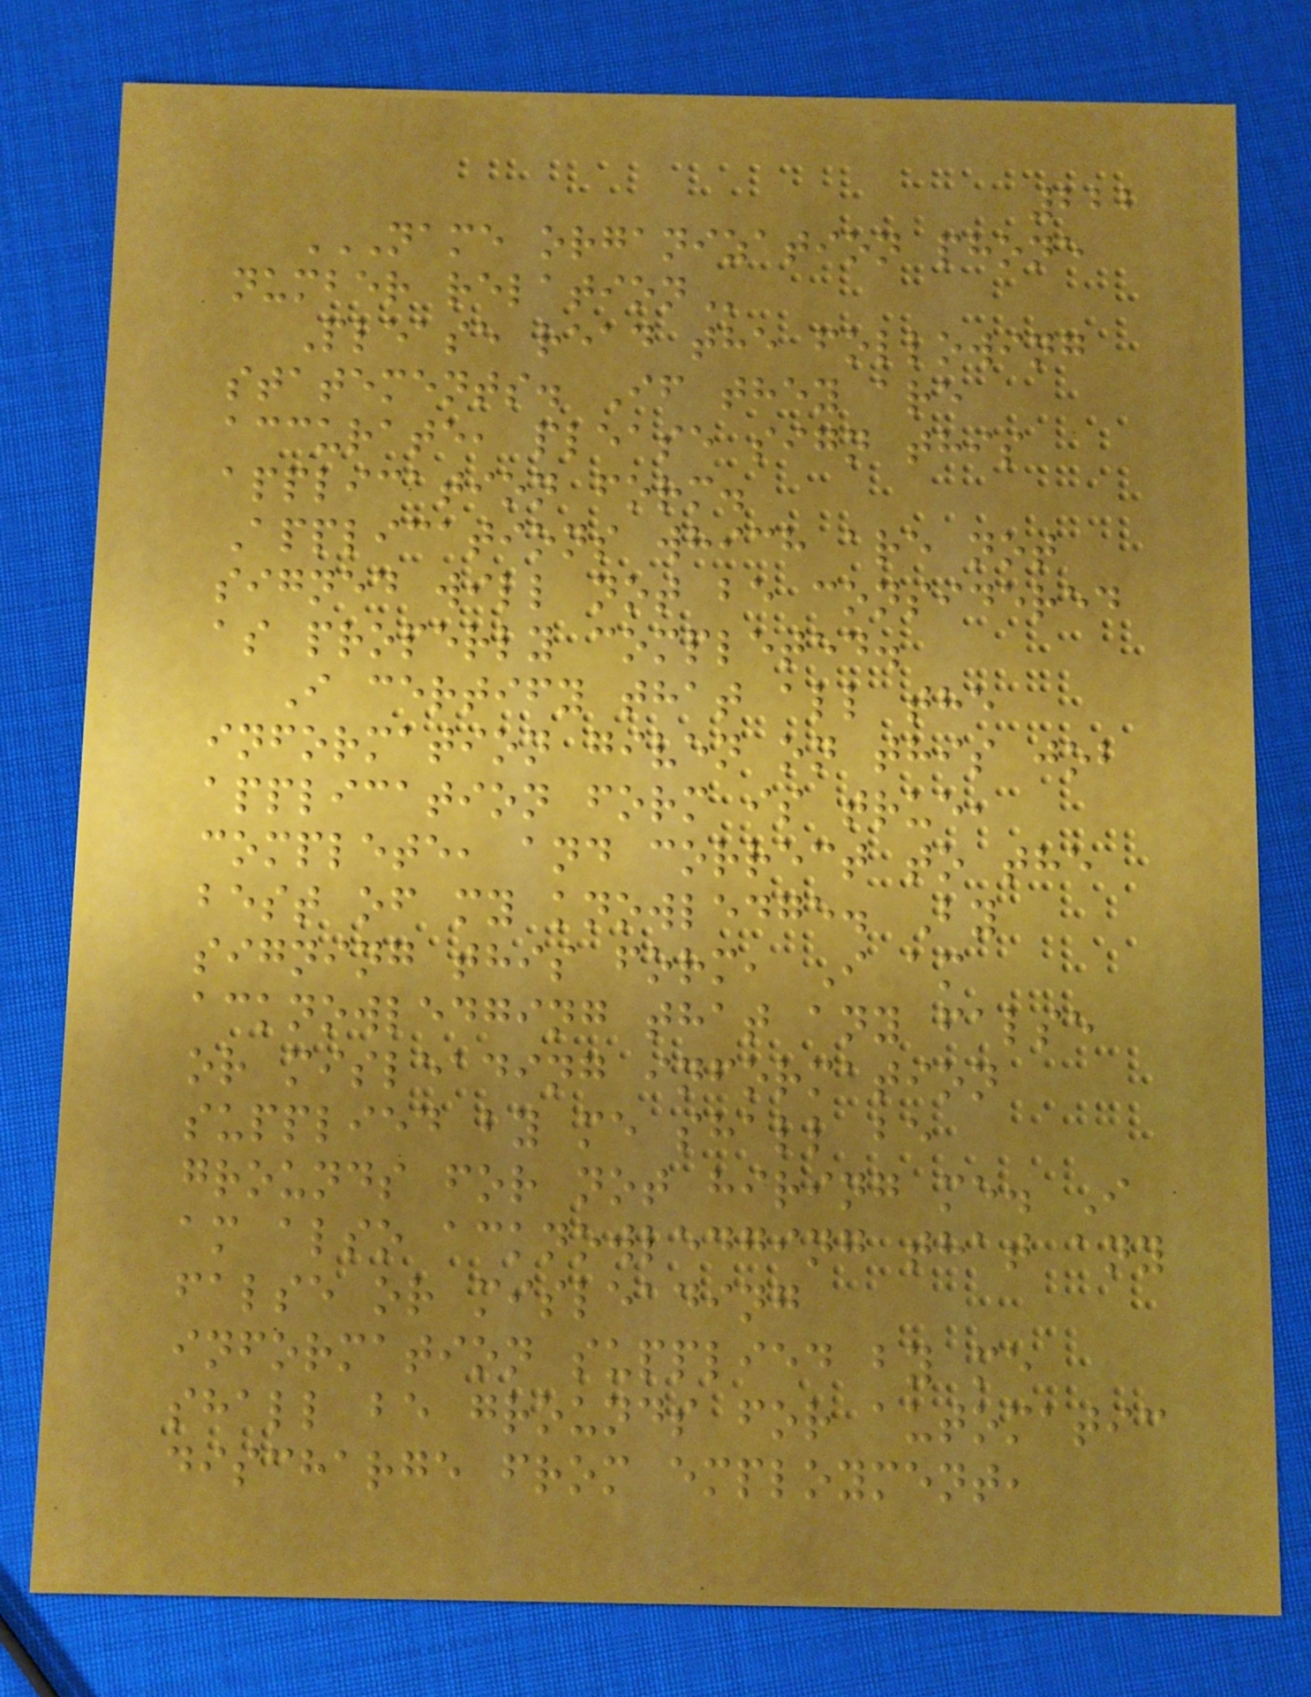222
NAME ORGANIZATION PHONE
NUMBER RELATION
Please read the following
statements. If they are
accurate, please sign this
application form.
Applications which are not
signed will not be considered
as properly completed.
I certify that all the
information given on this job
application form is true,
complete, and correct to the
best of my knowledge. By
signing this form, I am
acknowledging that any false
or misleading information
supplied by me shall be
grounds for not hiring me. I
am also acknowledging that any
false or misleading
information supplied by me
shall be grounds for automatic
discharge from employment,
